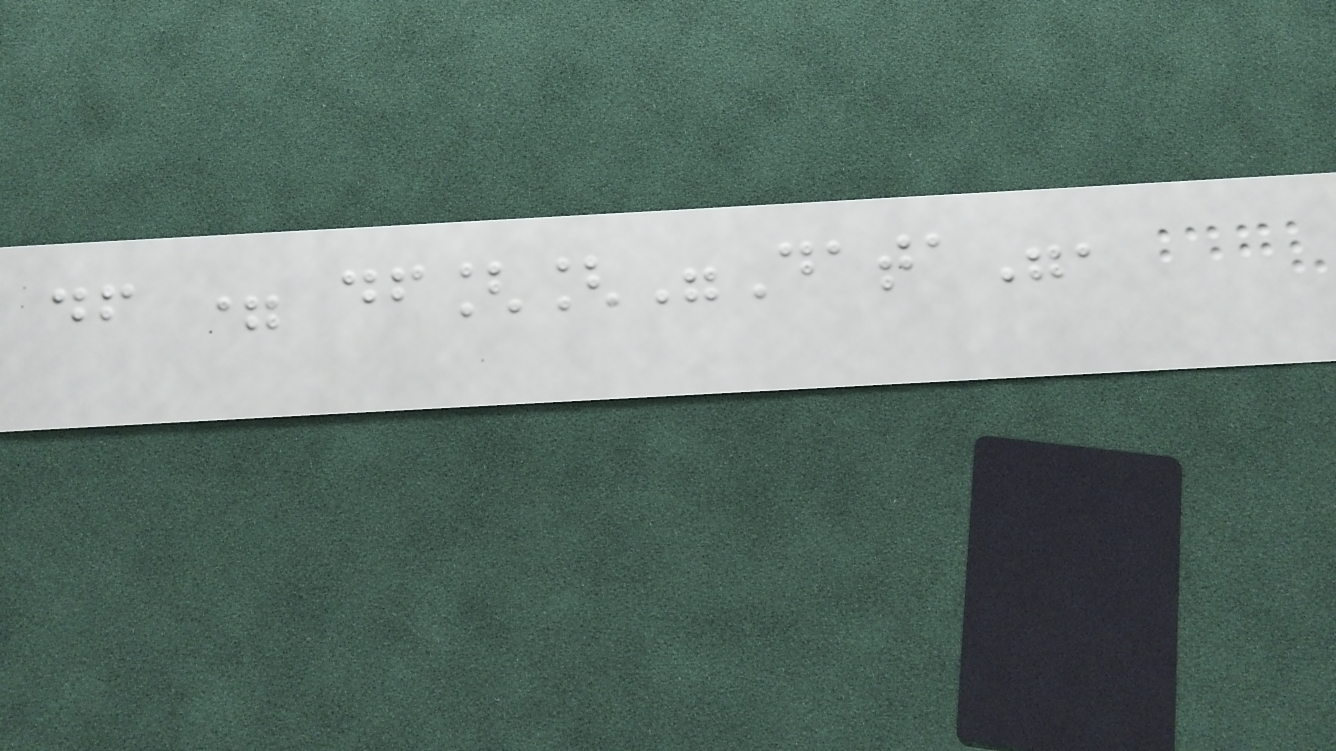df = df[["Data",
